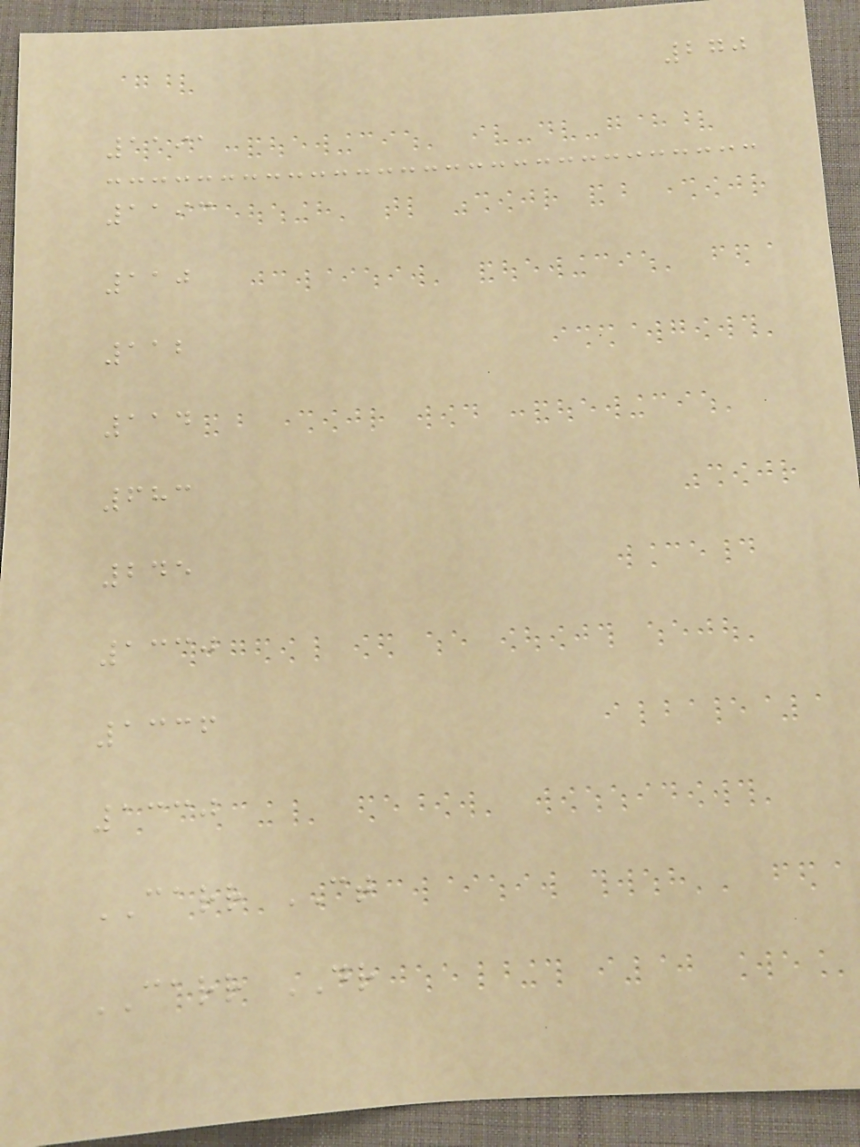270
1191
1193
110
112
114
683
245
1330
1336
1330
CARR CT
CARR DR
